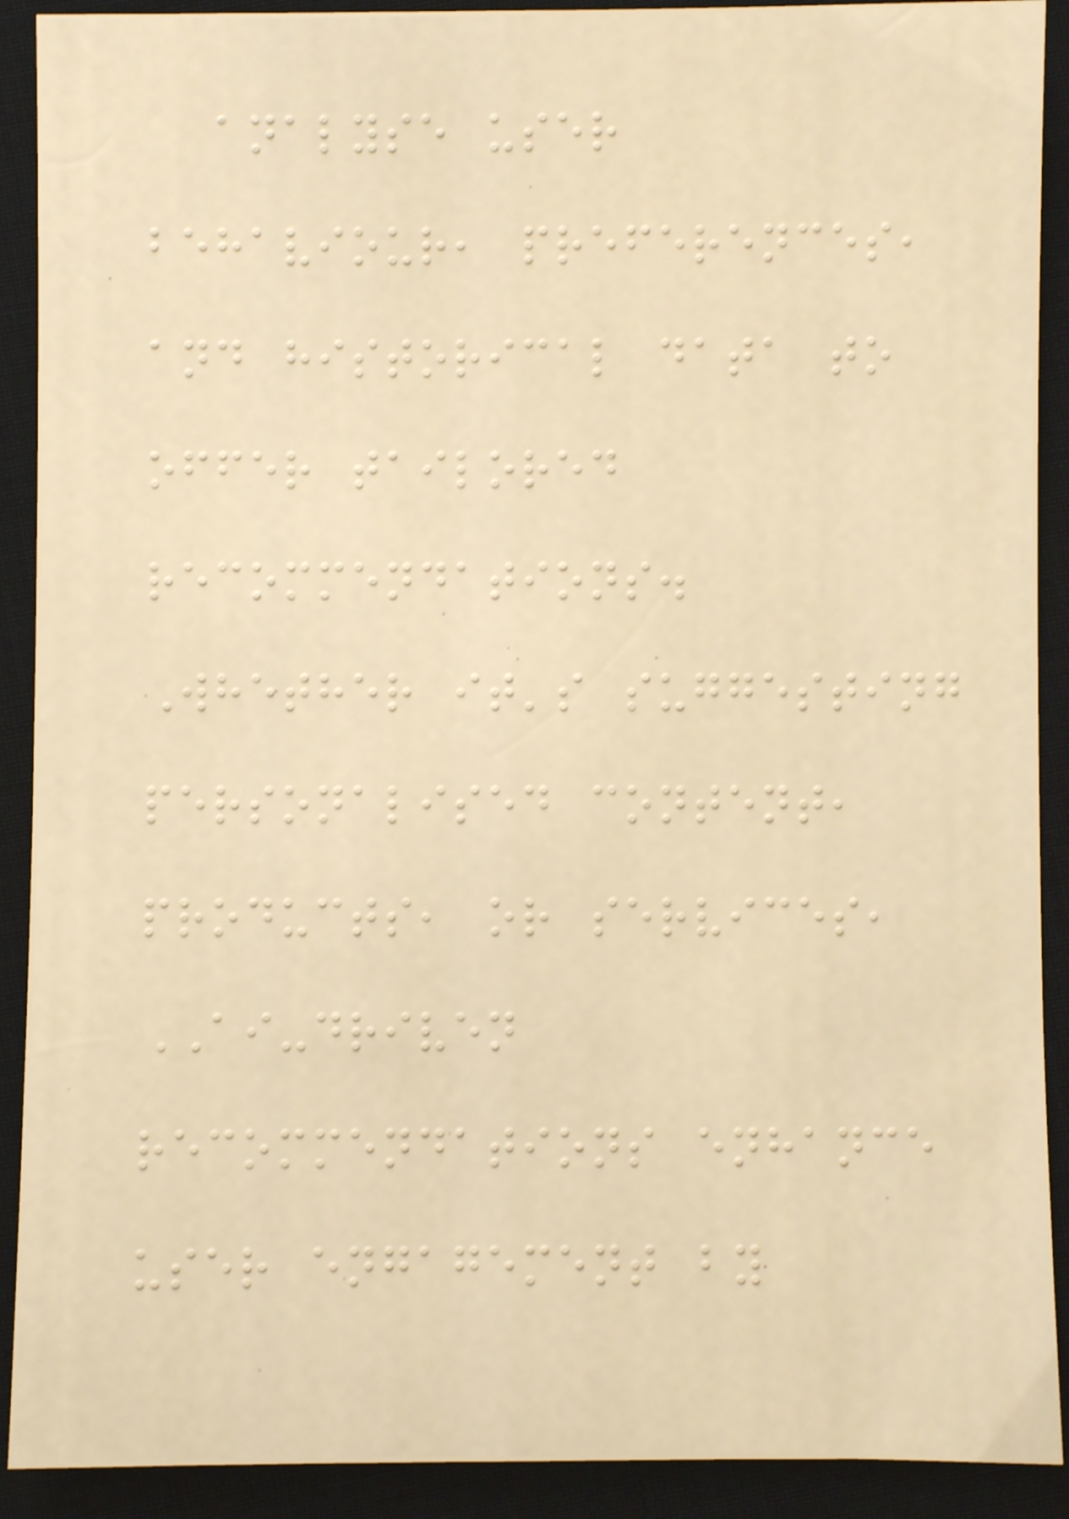analyse user
behaviour, preferences,
and historical data to
offer tailored
recommendations.
Whether it's suggesting
personalised content,
products, or services,
AI-driven
recommendations enhance
user engagement by
